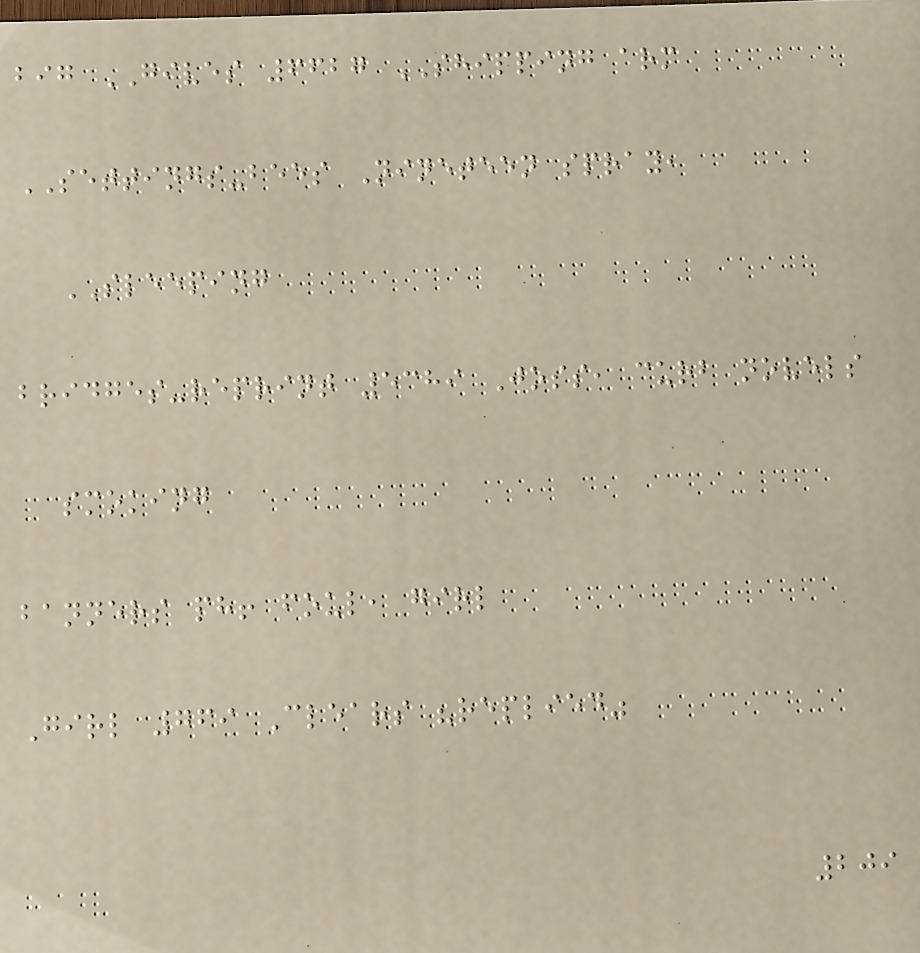big GIVES 6627 SHIPPING arm
SETTINGS-bees Nineteen spray,
SLEEPING
bridges-reprint 5389 Joss, curb novels
smoking
banners ph! foul, girl
Girl 769 Clears "replied"
209
